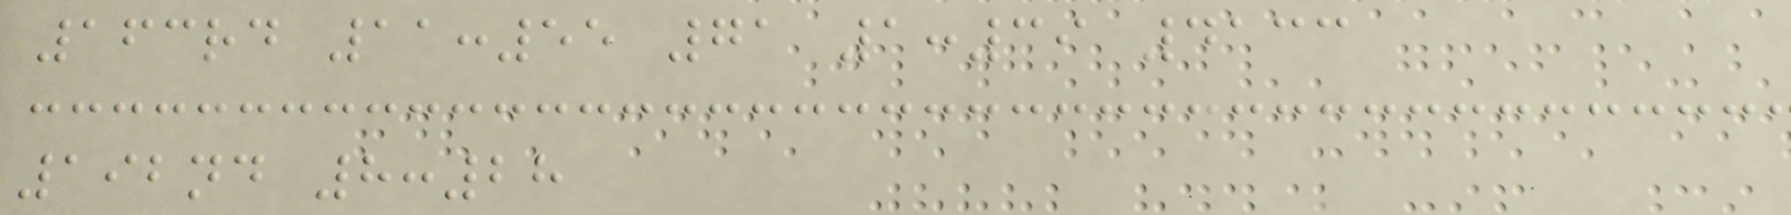163rd 11:55 71 1:39 4133
192nd 8:28
